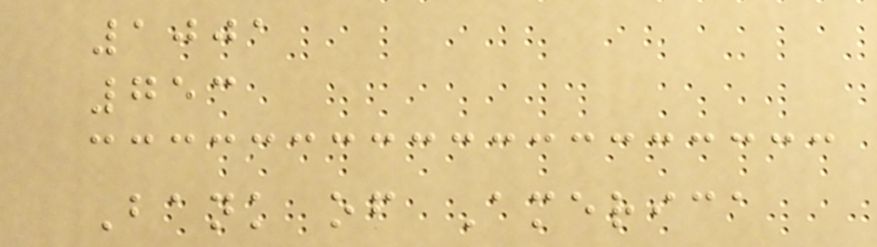1001
753
Bank of America
